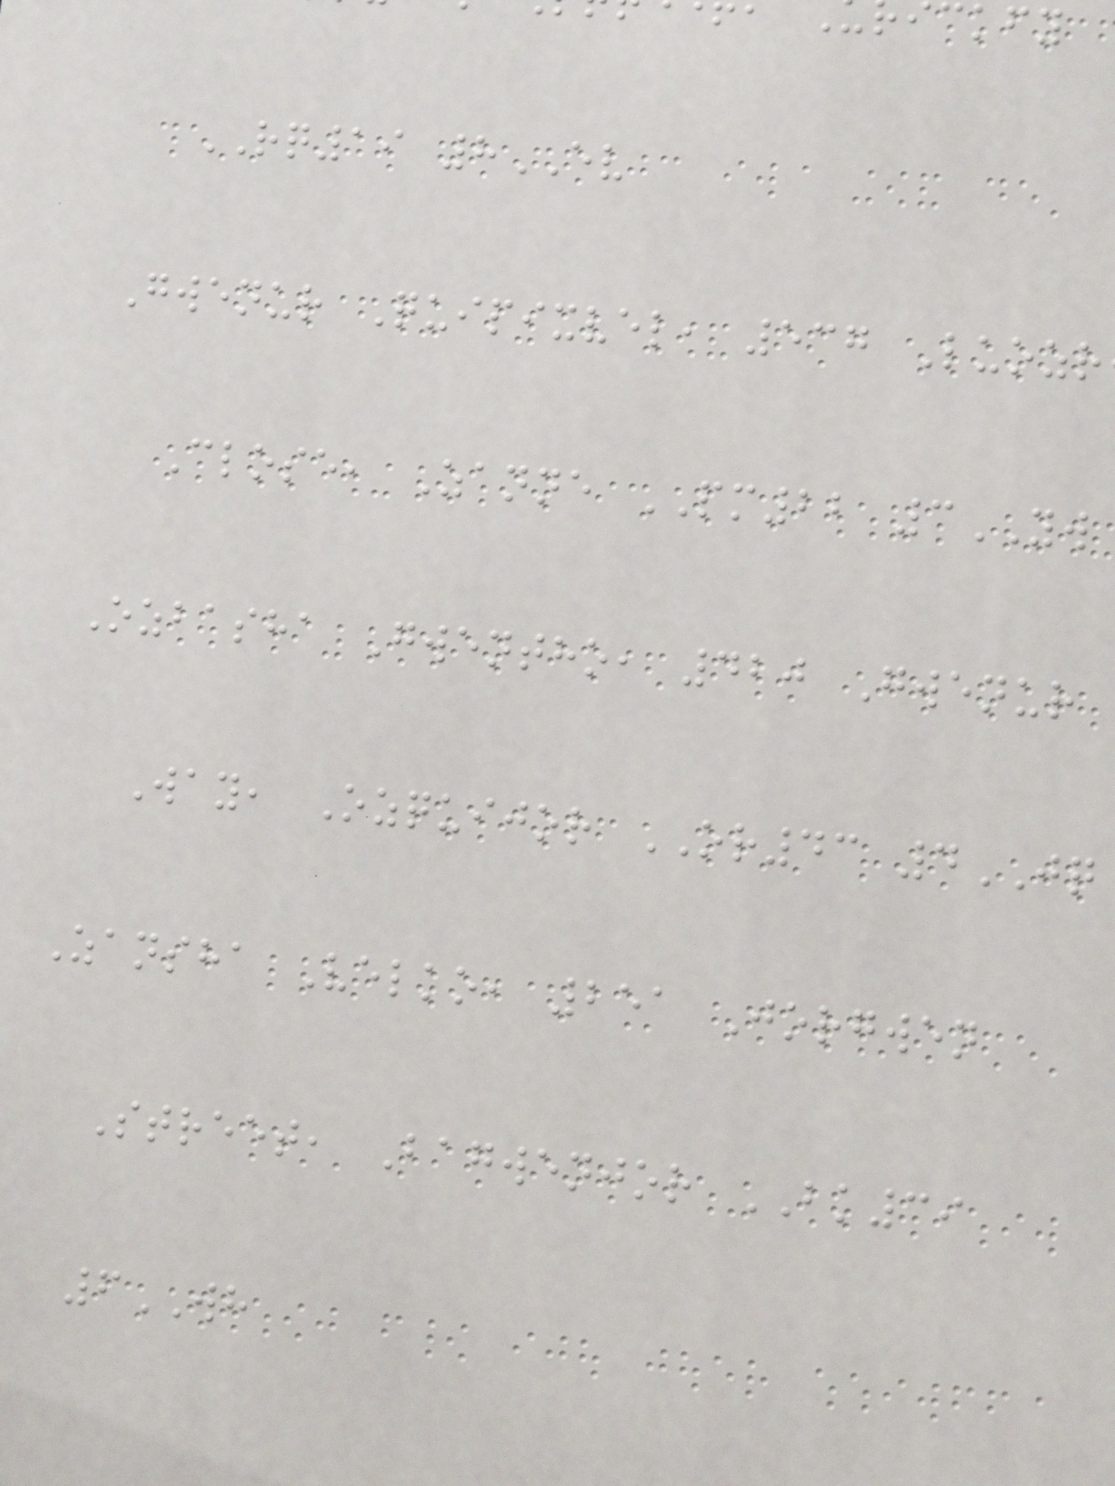RQ19 8EV
Gwenur Quipixvel, 537 Luozr
Close, Zanne PM22 3YW
Ozbasha Gwentho, 420 Gwenur
Way, Ozquijor OR43 4JQ
Zansha Velko, 251 Jorgwen
Street, Bagwenjor BK39
6WH
